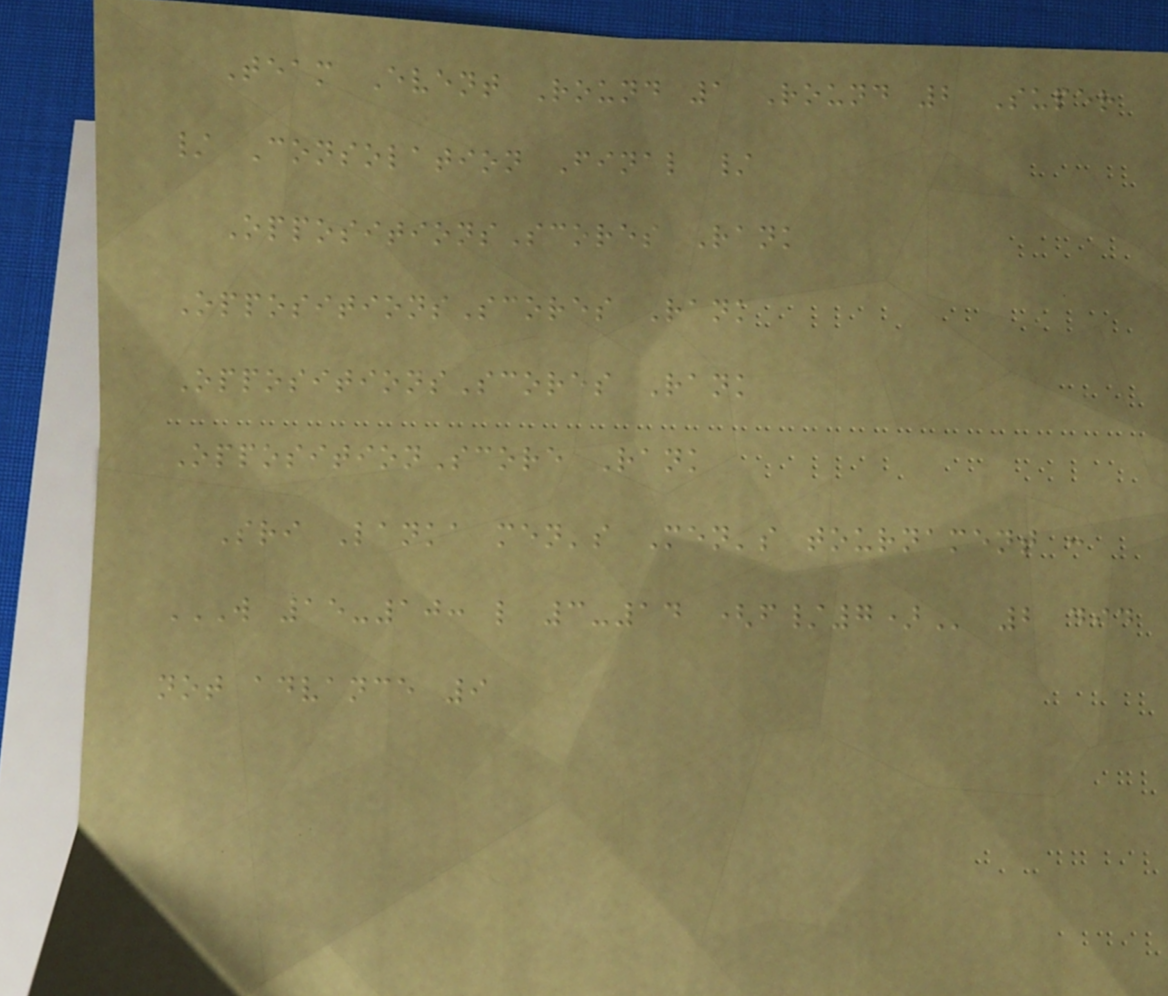Team Event Round 1 Round 2 Super
/ Consolation Final /
OppositionsScores Rank
OppositionsScores Rank
OppositionsScores Rank
OppositionScore Rank
Sri Lanka men's Men's tournament :
W 15-10: L 3-14 (F/7) 2 did
not advance 9
